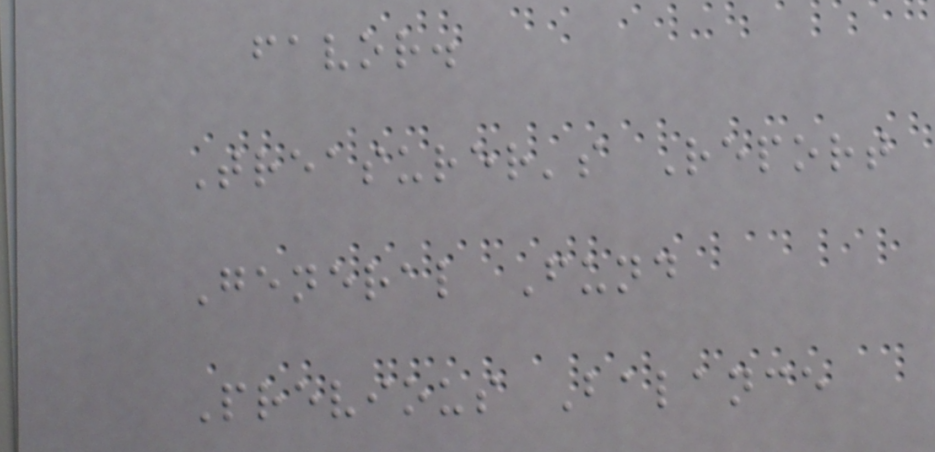favor.
Treasurer's Report
General Fund
Previous Balance
